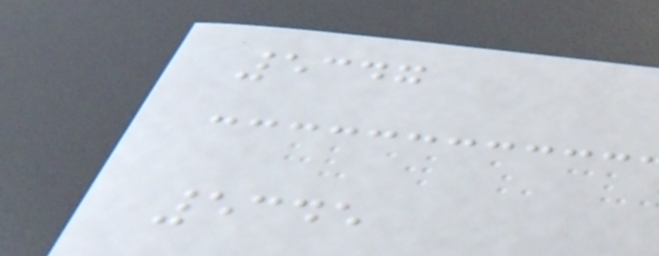5347
5345
